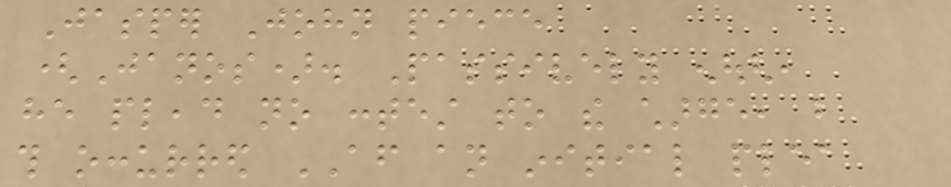Jasper John piece
(Janos). Passively enough,
he plead no contest to the charge, but
this occurred AFTER an initial plea
